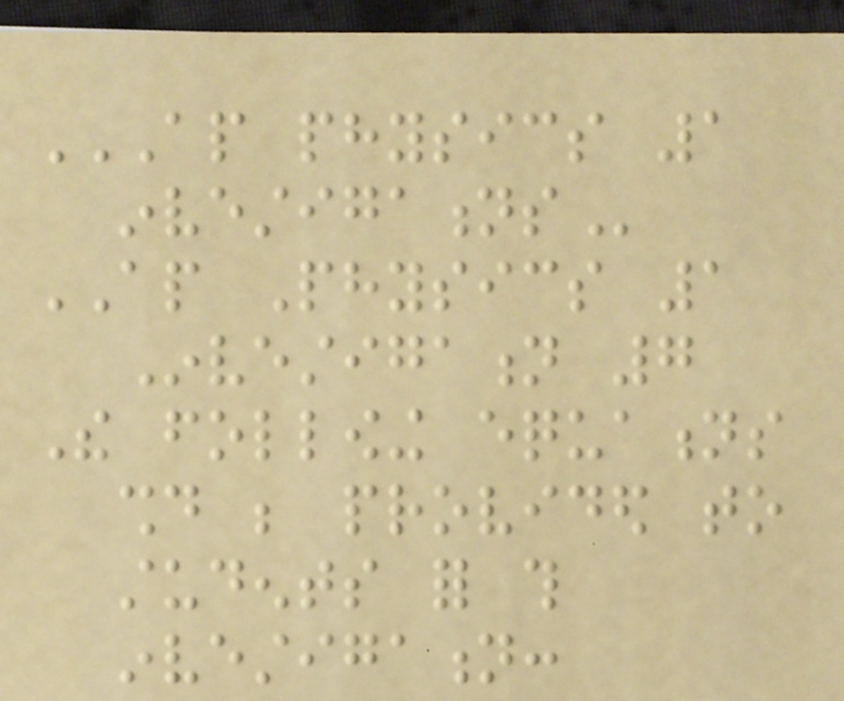AP PHYSICS 1
INVESTIGATIONS
AP Physics 1
Investigation 7
The following equations
should be provided to
students for this
investigation:
